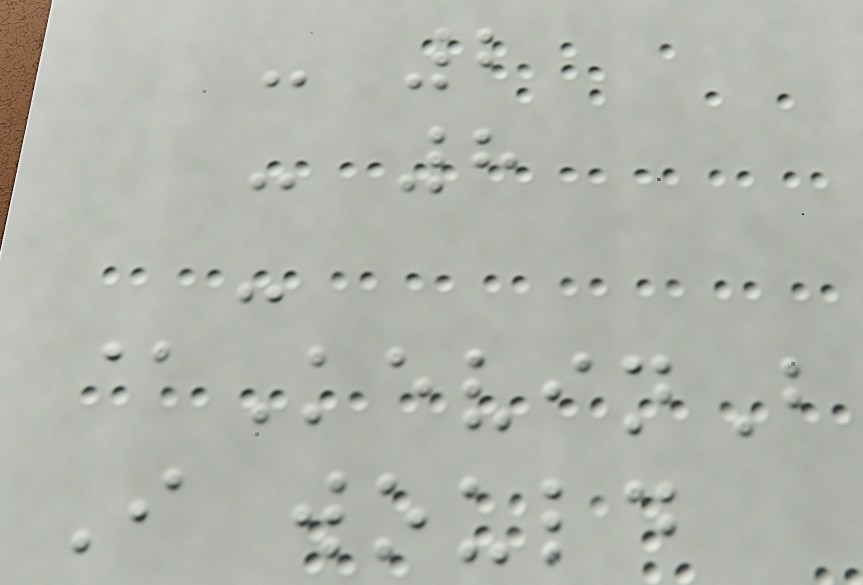- 2
- 8
-
@KevinB
I would
